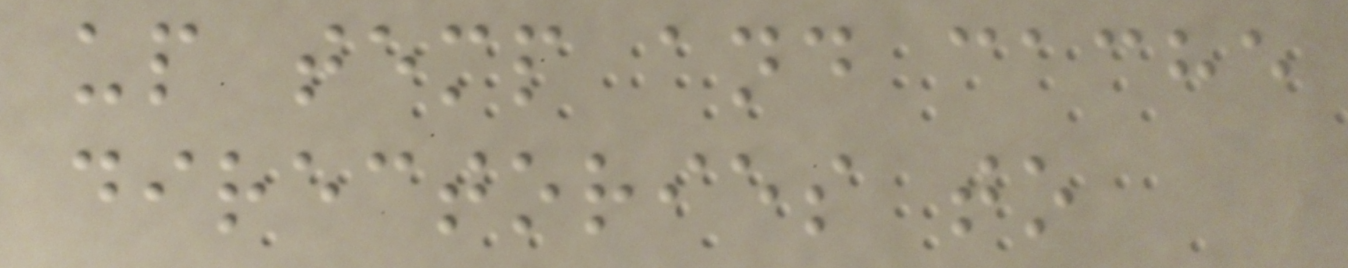up temp and cache
directories to
